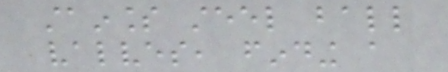stainless steel ball
valves, finding a
